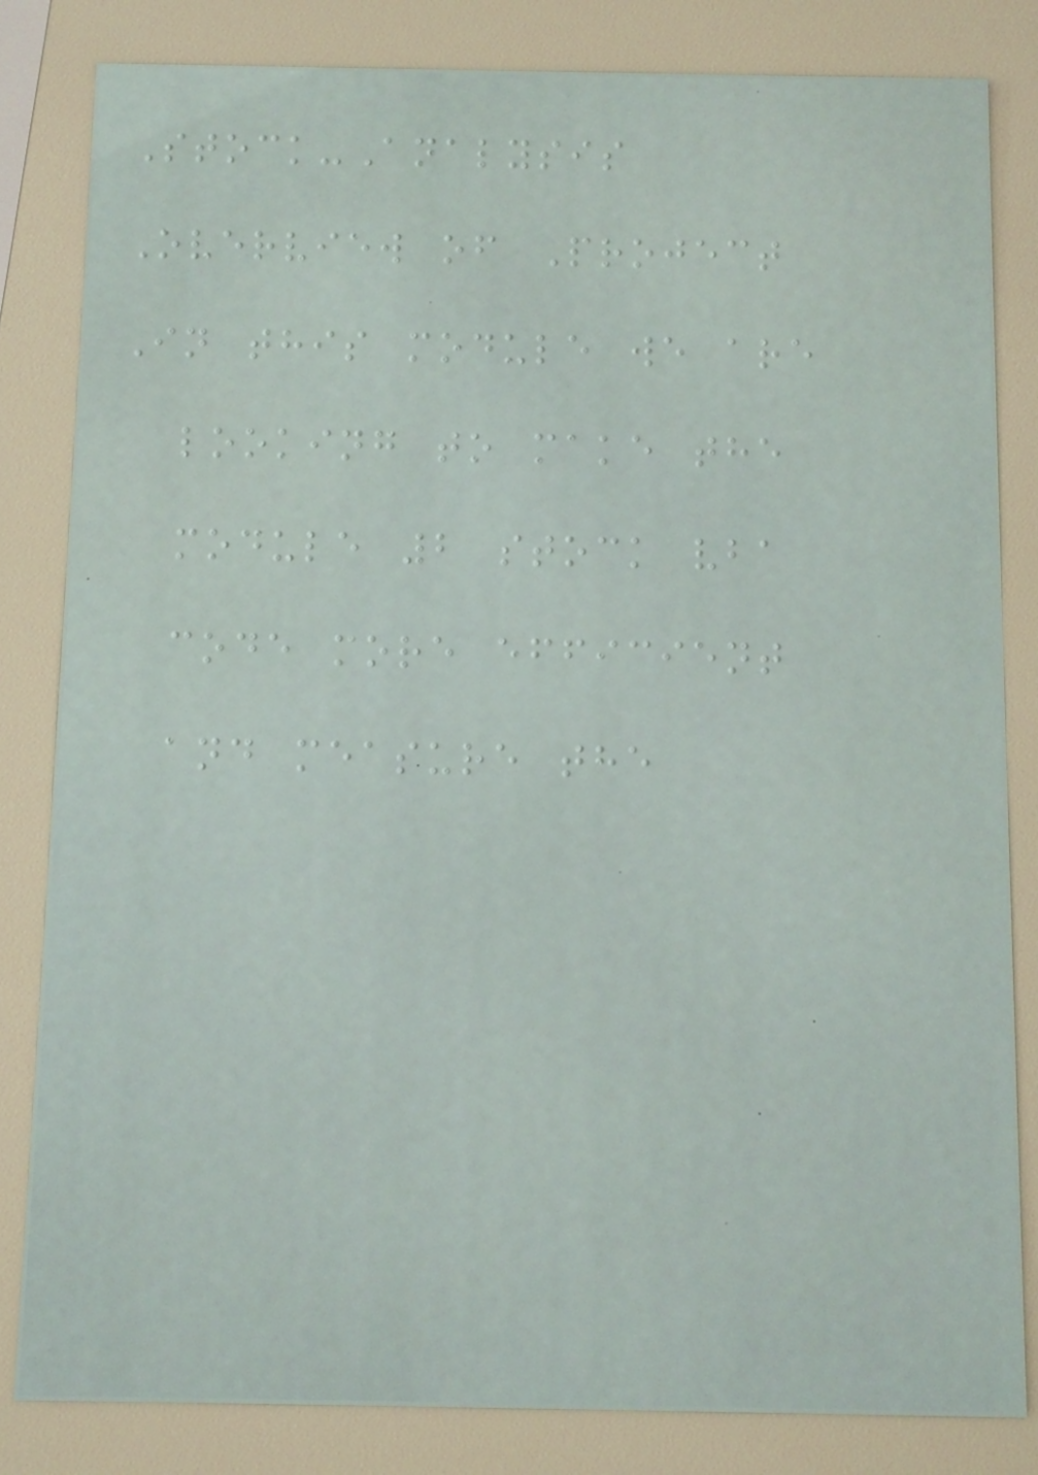Stock-Analysis
Overview of Project
In this module we are
looking to make the
module 2 stock vba
code more efficient
and measure the
